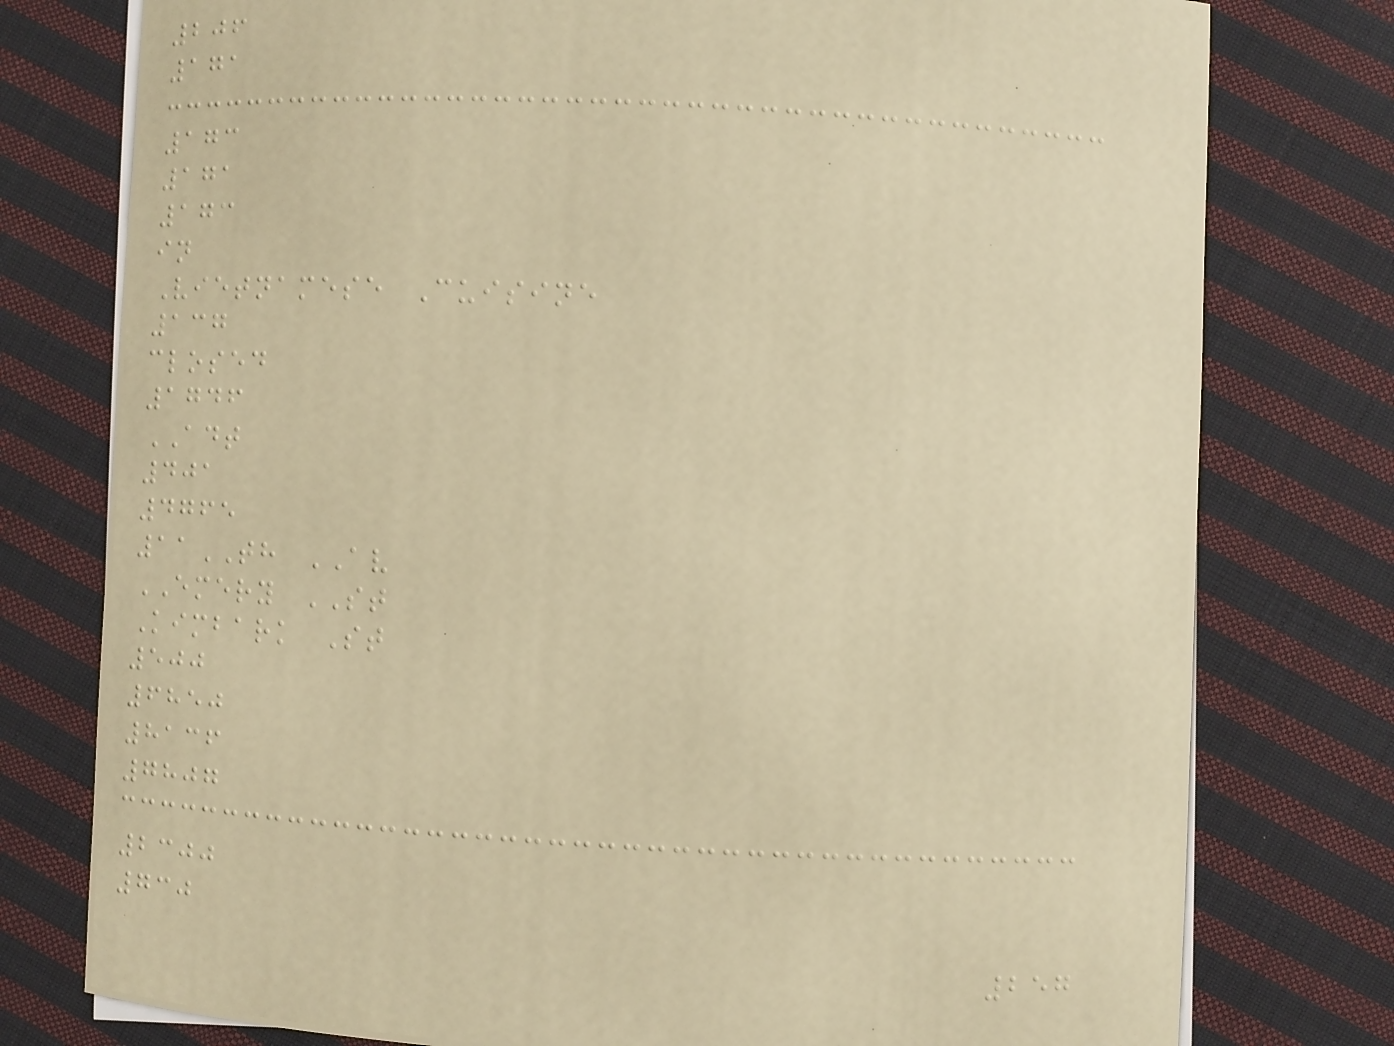206
171
173
171
173
in
Vietnamese Cuisine
137
closed
1746
ADT
401
4765
11TH AV
EMERY ST
Kimbark St
500
6850
8136
7807
2300
730
257
